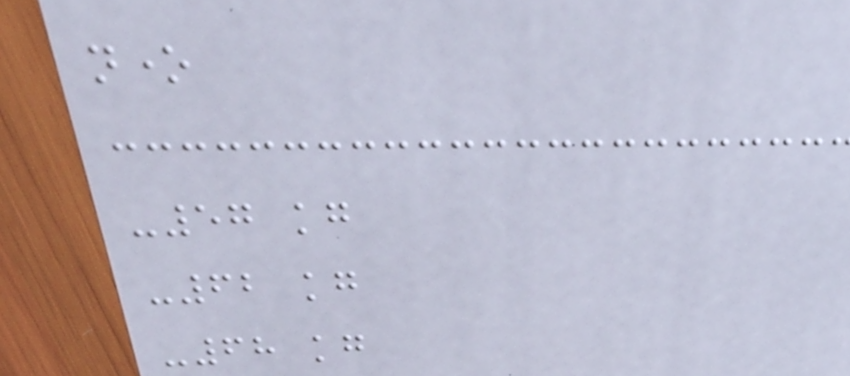none
-57 kg
-62 kg
-68 kg
